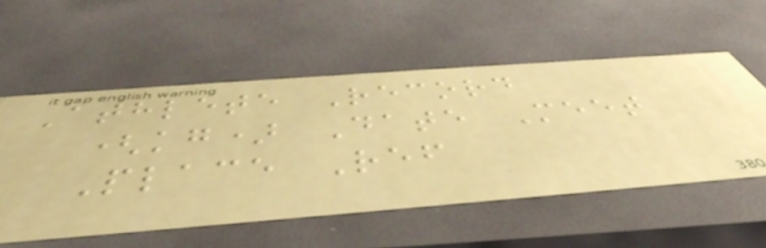Athlete Record
(kg) Date Meet
Place Ref
